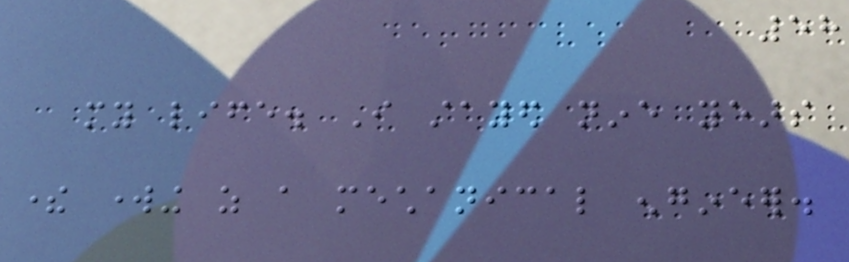58
my life. I stayed nine years
there working as a mechanical engineer.
